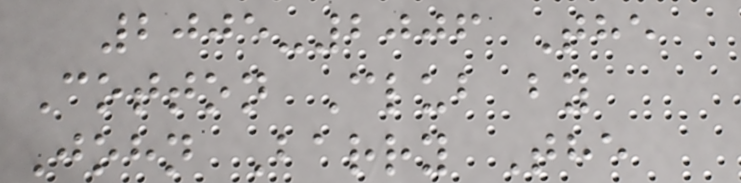2005-2006 The
Cotton Club by
John Barry The
